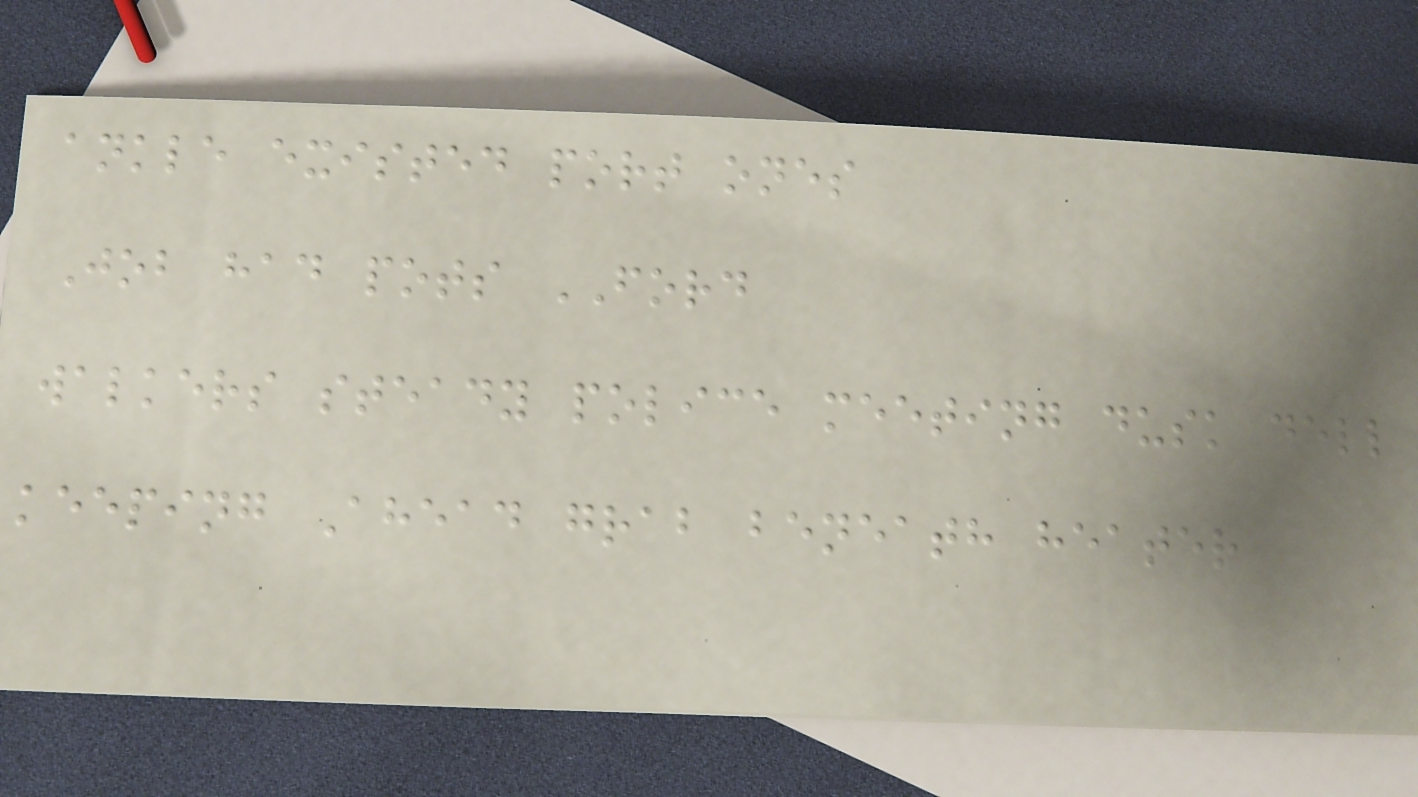ankle existed port ones
Job had pots FORD
walkers steady police meeting dusk dell
keeping Ahead grab beneath heater
